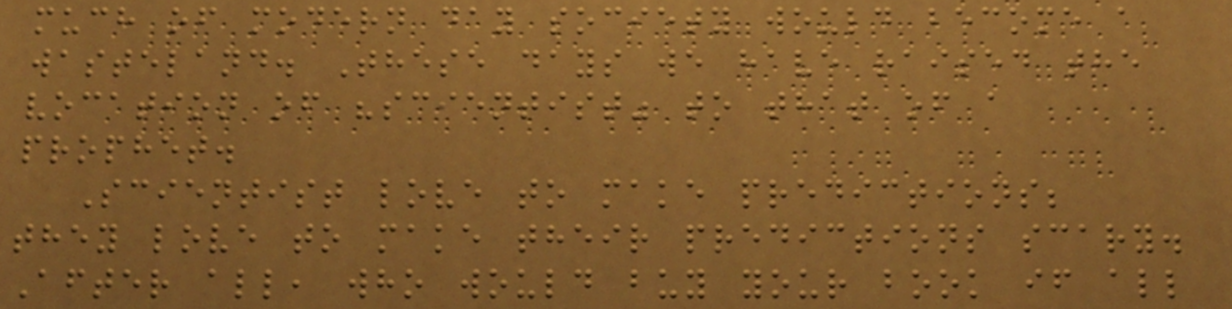much of modern day society would become a
wasteland. These days we have raised the
vocation of "scientist" to that of a
prophet.
Scientist love to make predictions;
they love to make their predictions scary.
After all, who would buy your book if all
